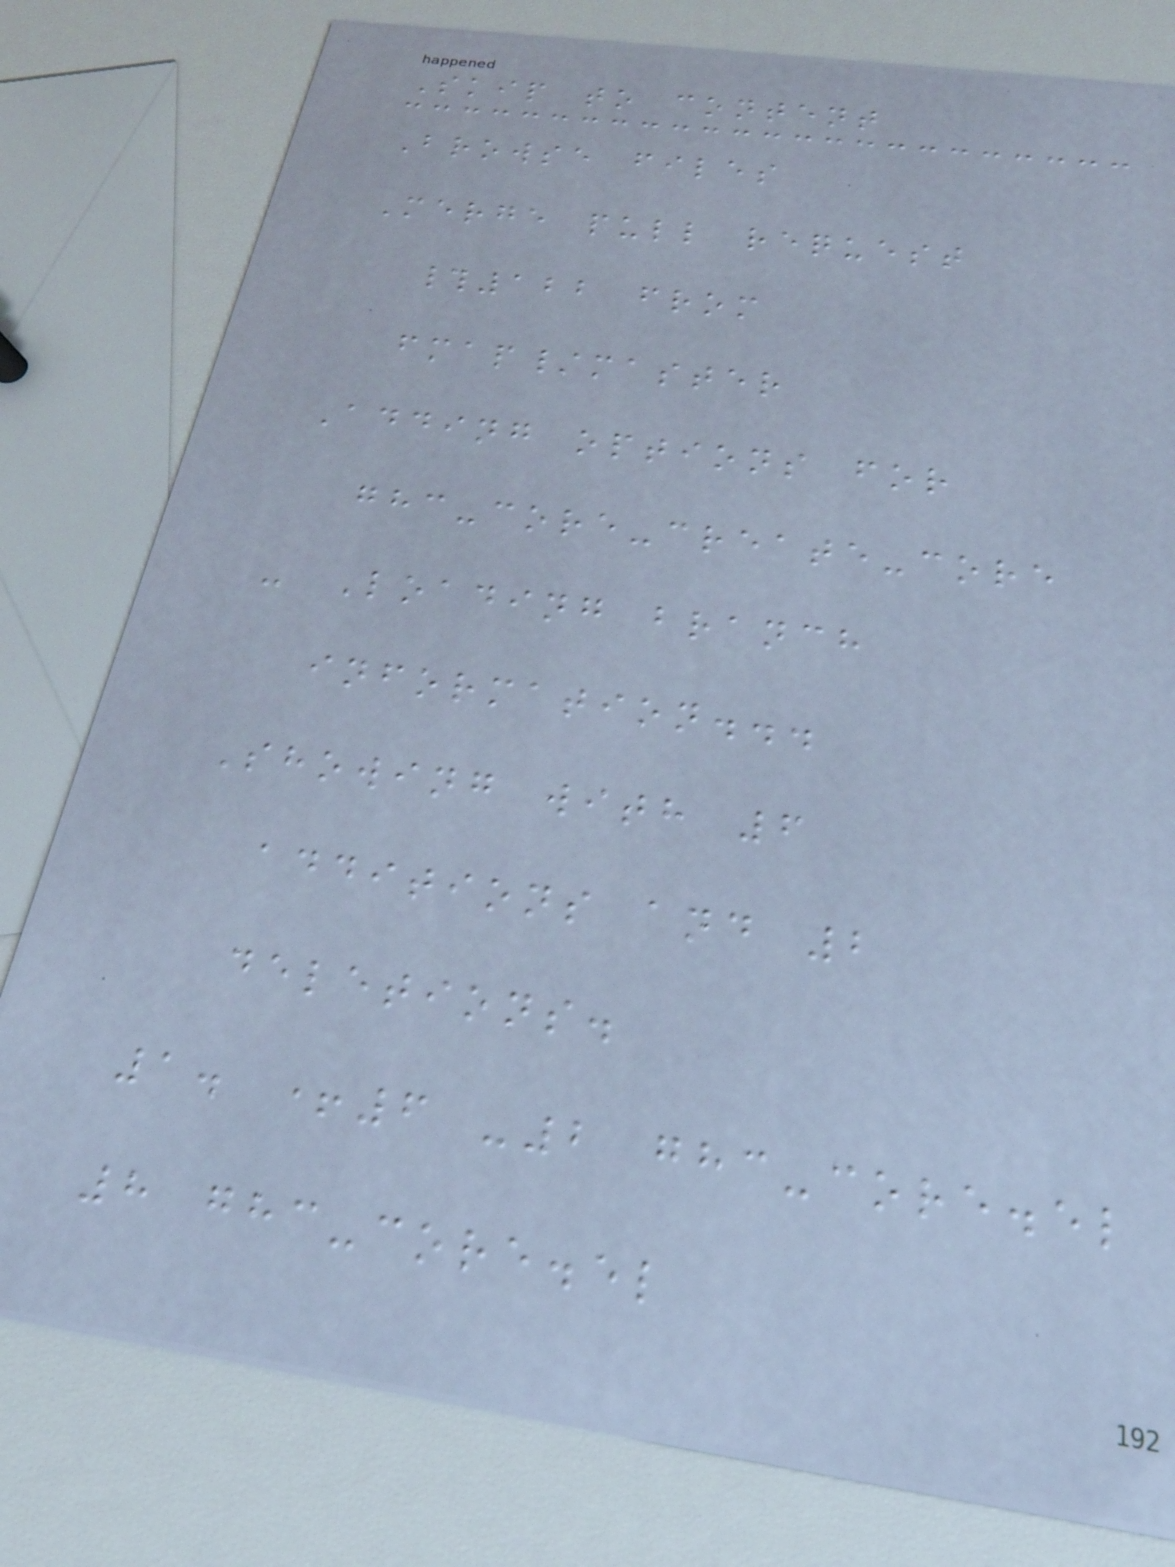Skip to content
Browse files
Merge pull request
#122 from
fmap/master
Adding options for
ghc-core-create-core
- Loading branch
information...
Showing with 6
additions and 2
deletions.
1. +6 -2 ghc-core.el
8 ghc-core.el
